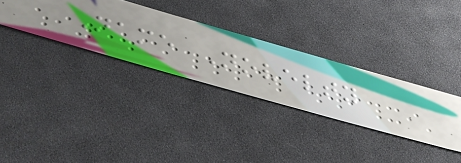Name Novelty
